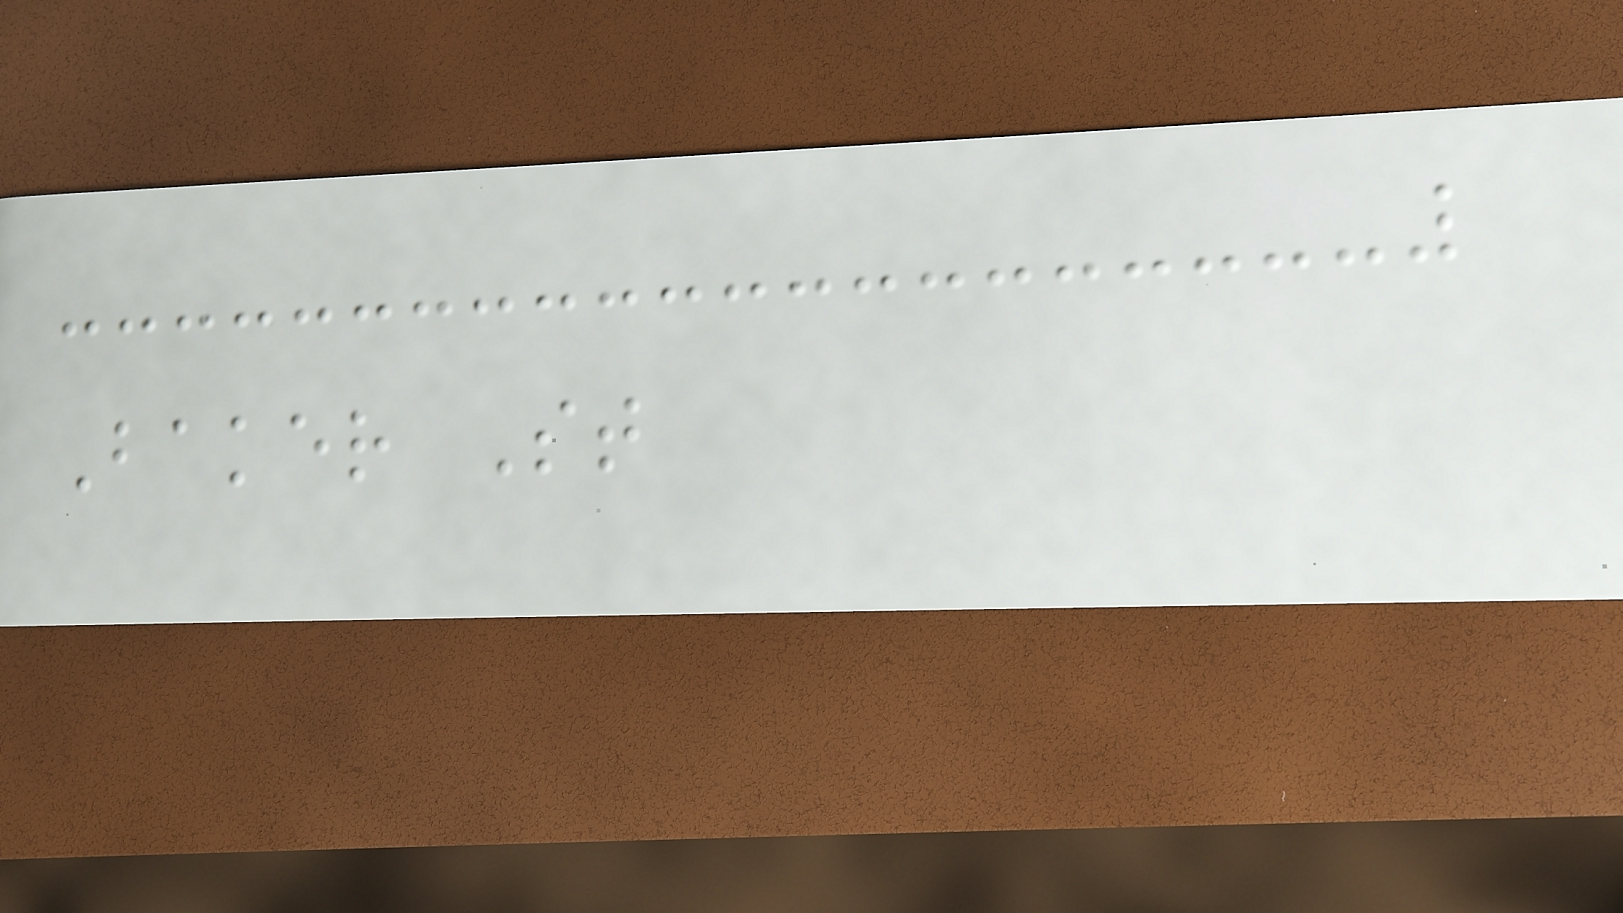Baker St
